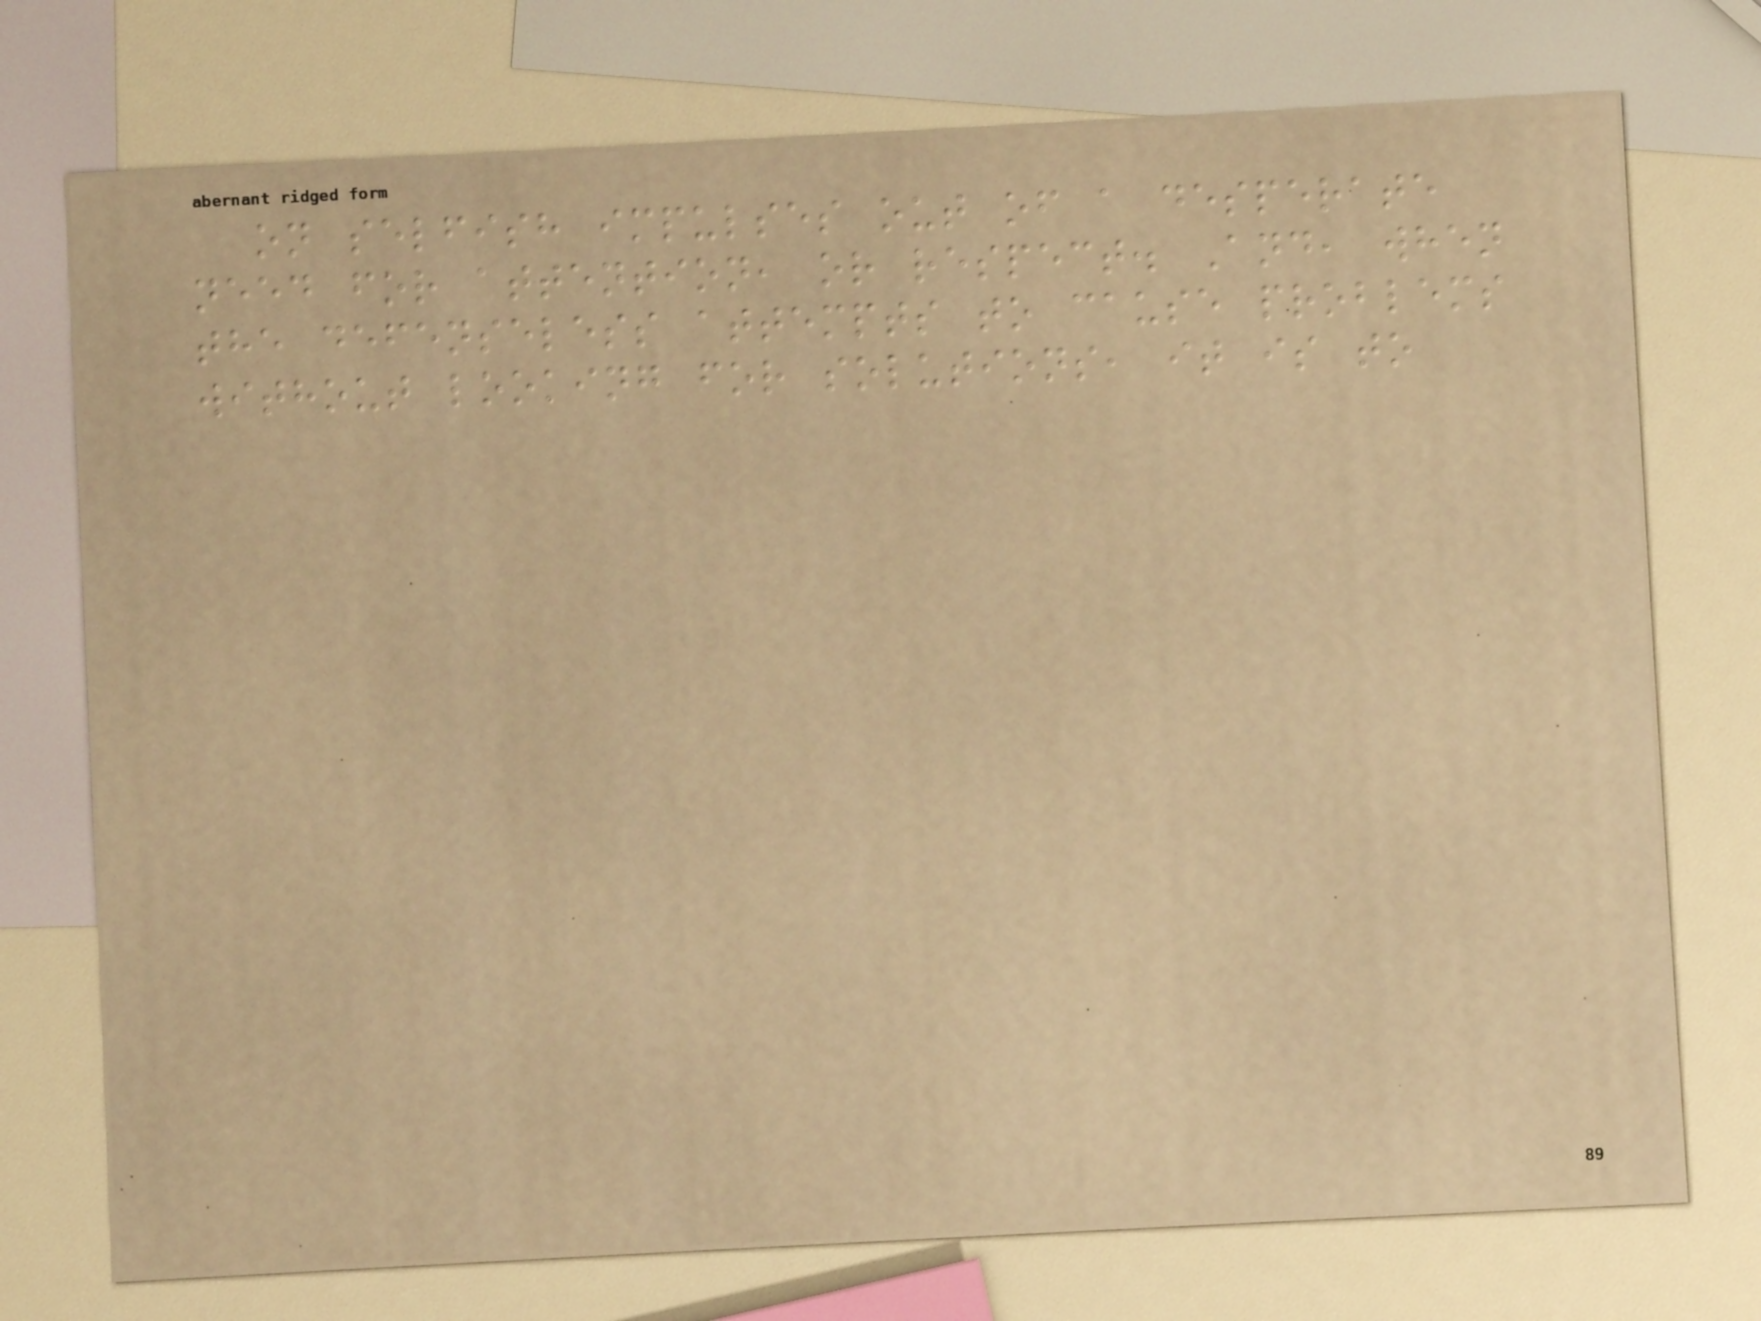on selfish impulses out of a desperate
need for attention, or respect. And, when
the defenseless attempts to cause problems
without looking for solutions, it is to
